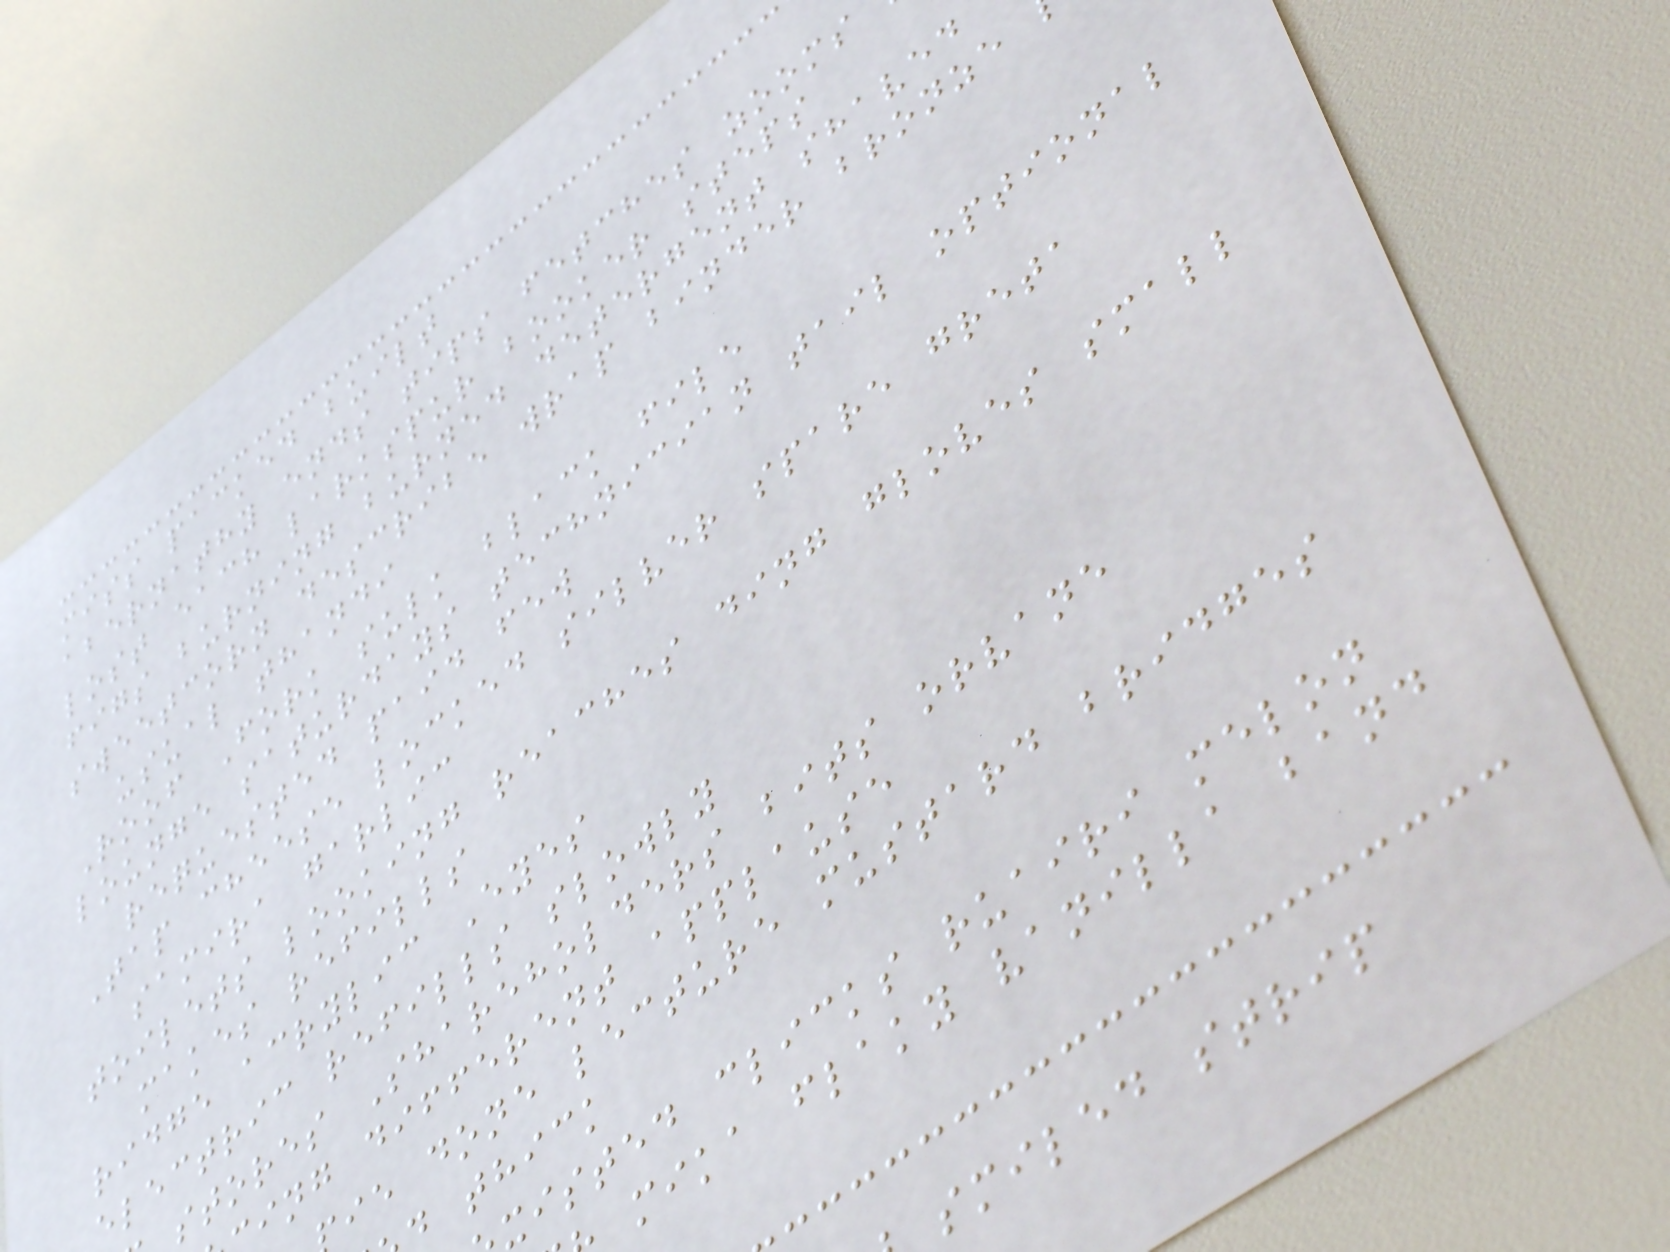miss packed built
abernathy ends tips fetches zooms
lost each larkspur booker steps
figs burning burned detergent shaved
sweetcorn describe wrap binder bronze
usual thandi
Roof Fork sulk black file
lounge saturdays technician tail optional
requested paid few
Tap cheese locked silver spare greta
samira garlic
toilets looking reaches ding gloves small
makes refills
ridge acrylic Eyes
electric refills slowly
stores Shareholders bits orvane
ing different applause
ie done lecture mustard bridges
thick
xisted clicks ruairi melon
mika flaky vanilla band
smiled strip
